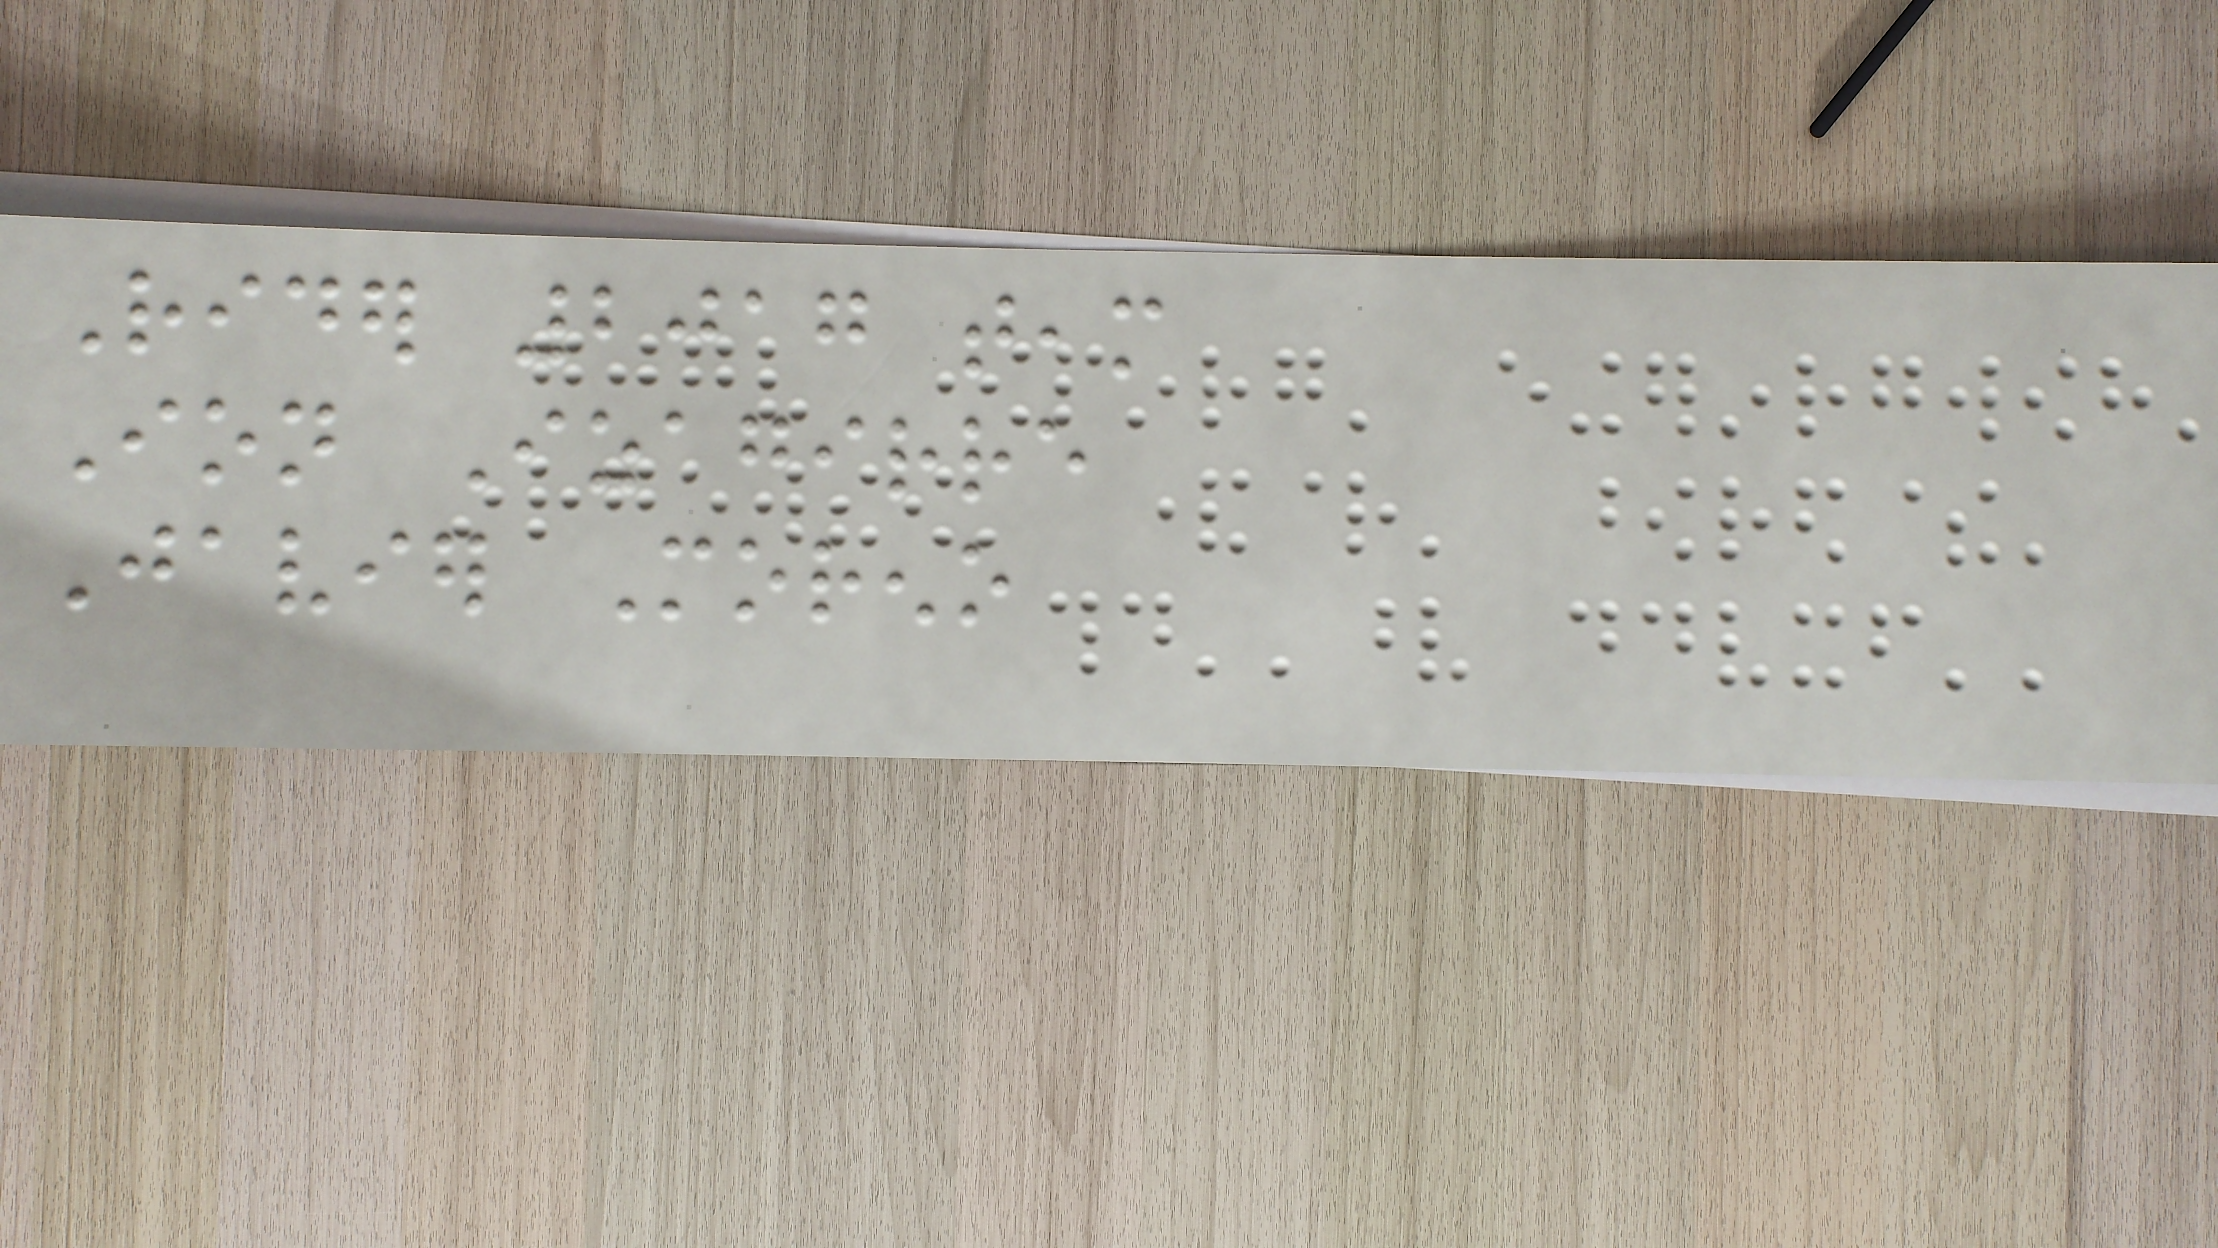Rider 2017 team
Ion Izagirre
Javier Moreno
